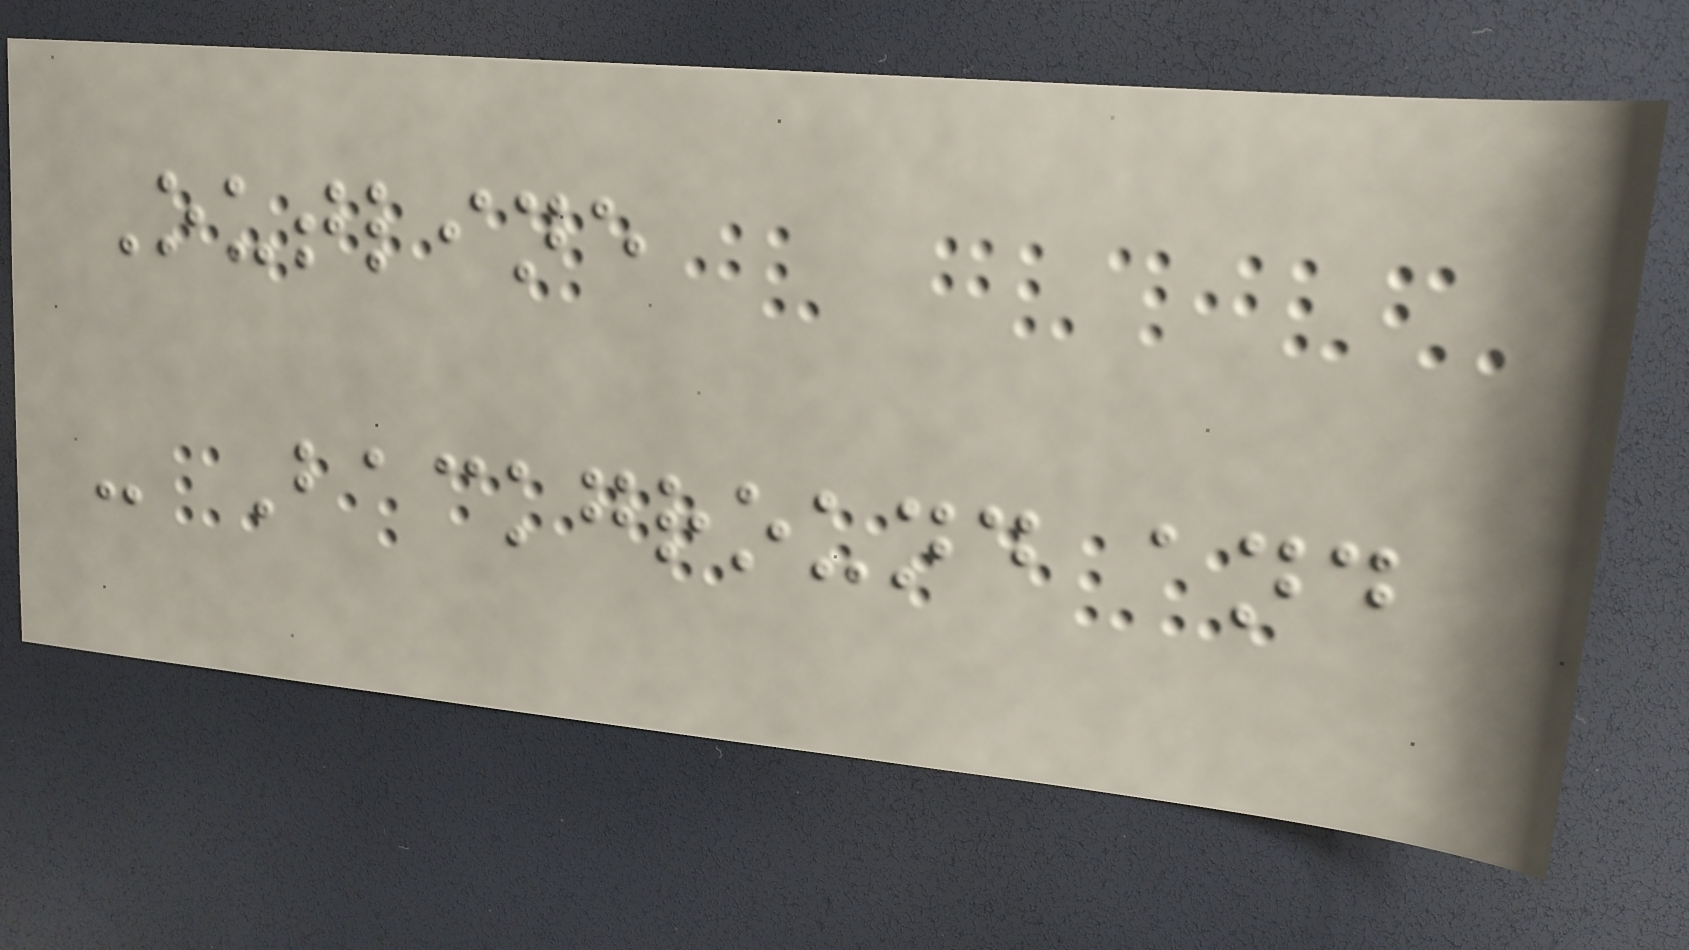Outline
- Background and
